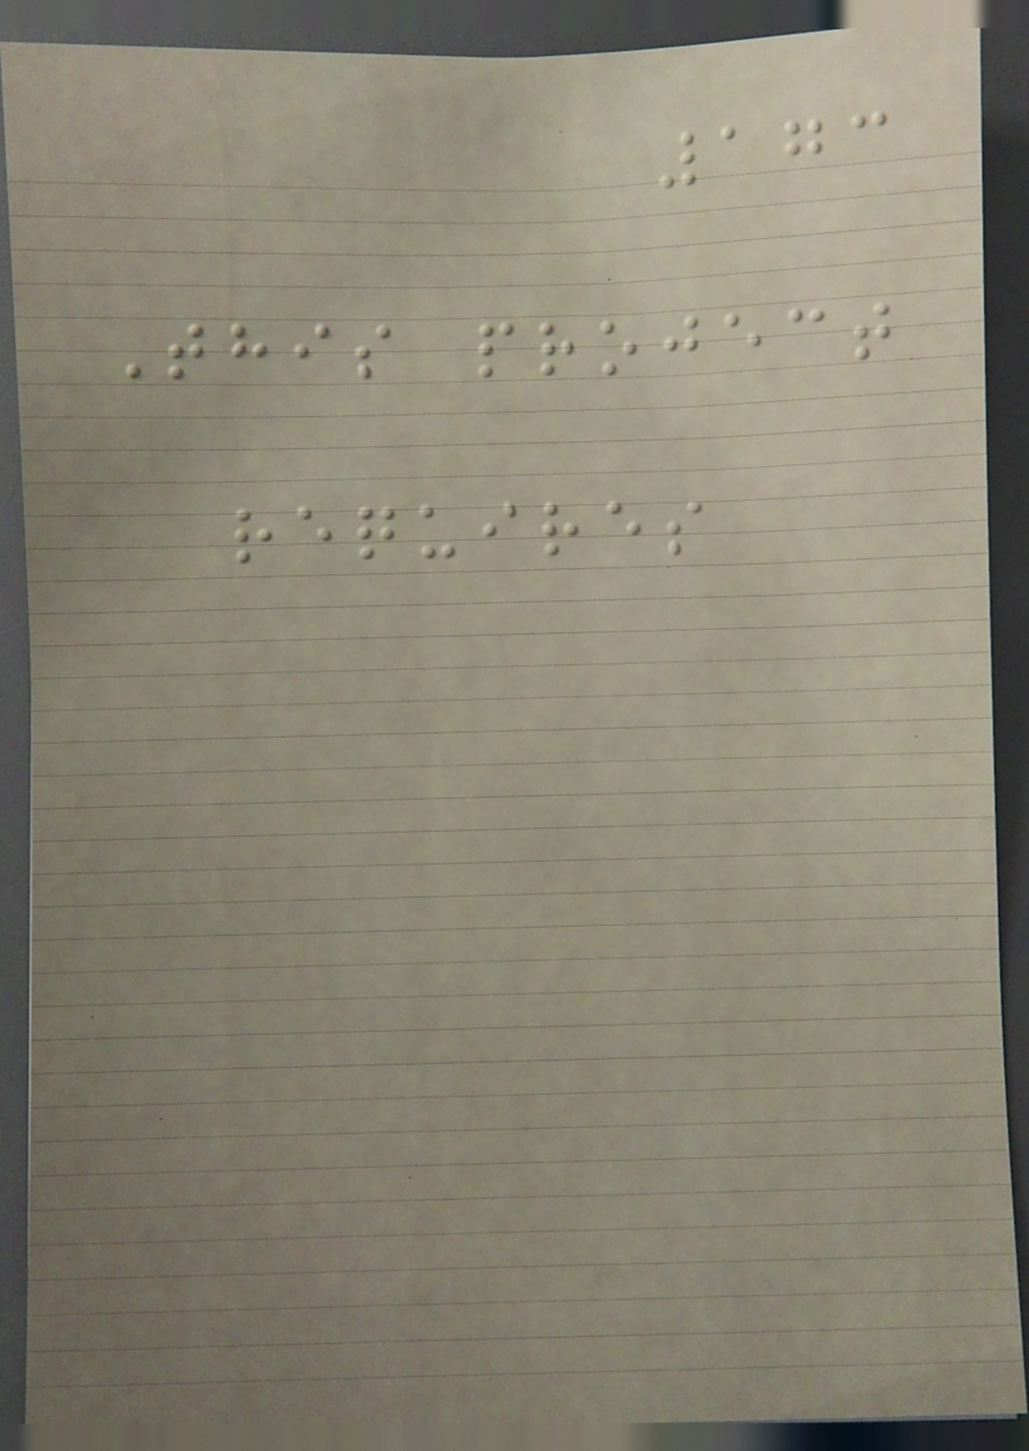173
This project
requires
